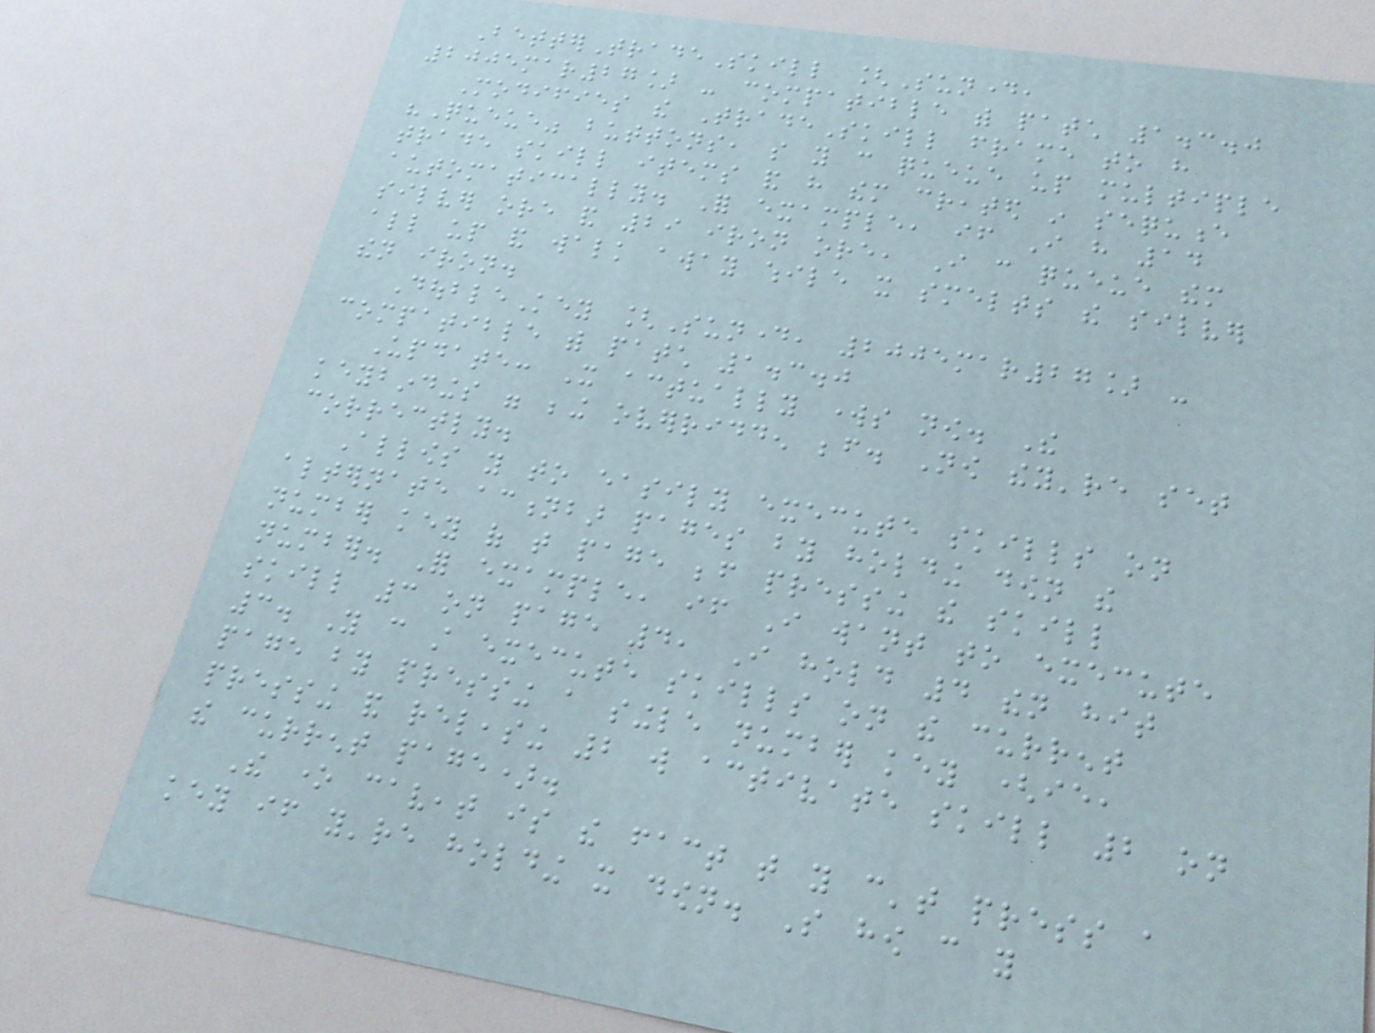BetterTradeSkill [Sunday,
2005mar27] - compatible with patch 1.3.0
Modifies the TradeSkill frame to have
"Queue" buttons, so you can queue up multiple
trade skill items and have them created in sequence
automatically. For example, if I have 14
silver ore and 29 iron ore, I can queue them
all up and walk away while it smelts the silver
then iron.
DoubleKey [Sunday, 2005mar27] -
compatible with patch 1.3.0
Update: It actually works now. The
keybindings were being overridden before. Now they're set
correctly.
Allows you to easily execute skills on
alternate actionbar pages by holding down the
number key of that page before pressing the skill
number. For example, if I want to execute
skill 3 on page 4, I hold 4 then hit
3. You can still execute skills on the current
page by pressing a single number key (ie,
pressing and releasing 2 will activate skill 2 on
the current page).
The one caveat is the fact that you can't press a
key if you're holding it down. So how can you
